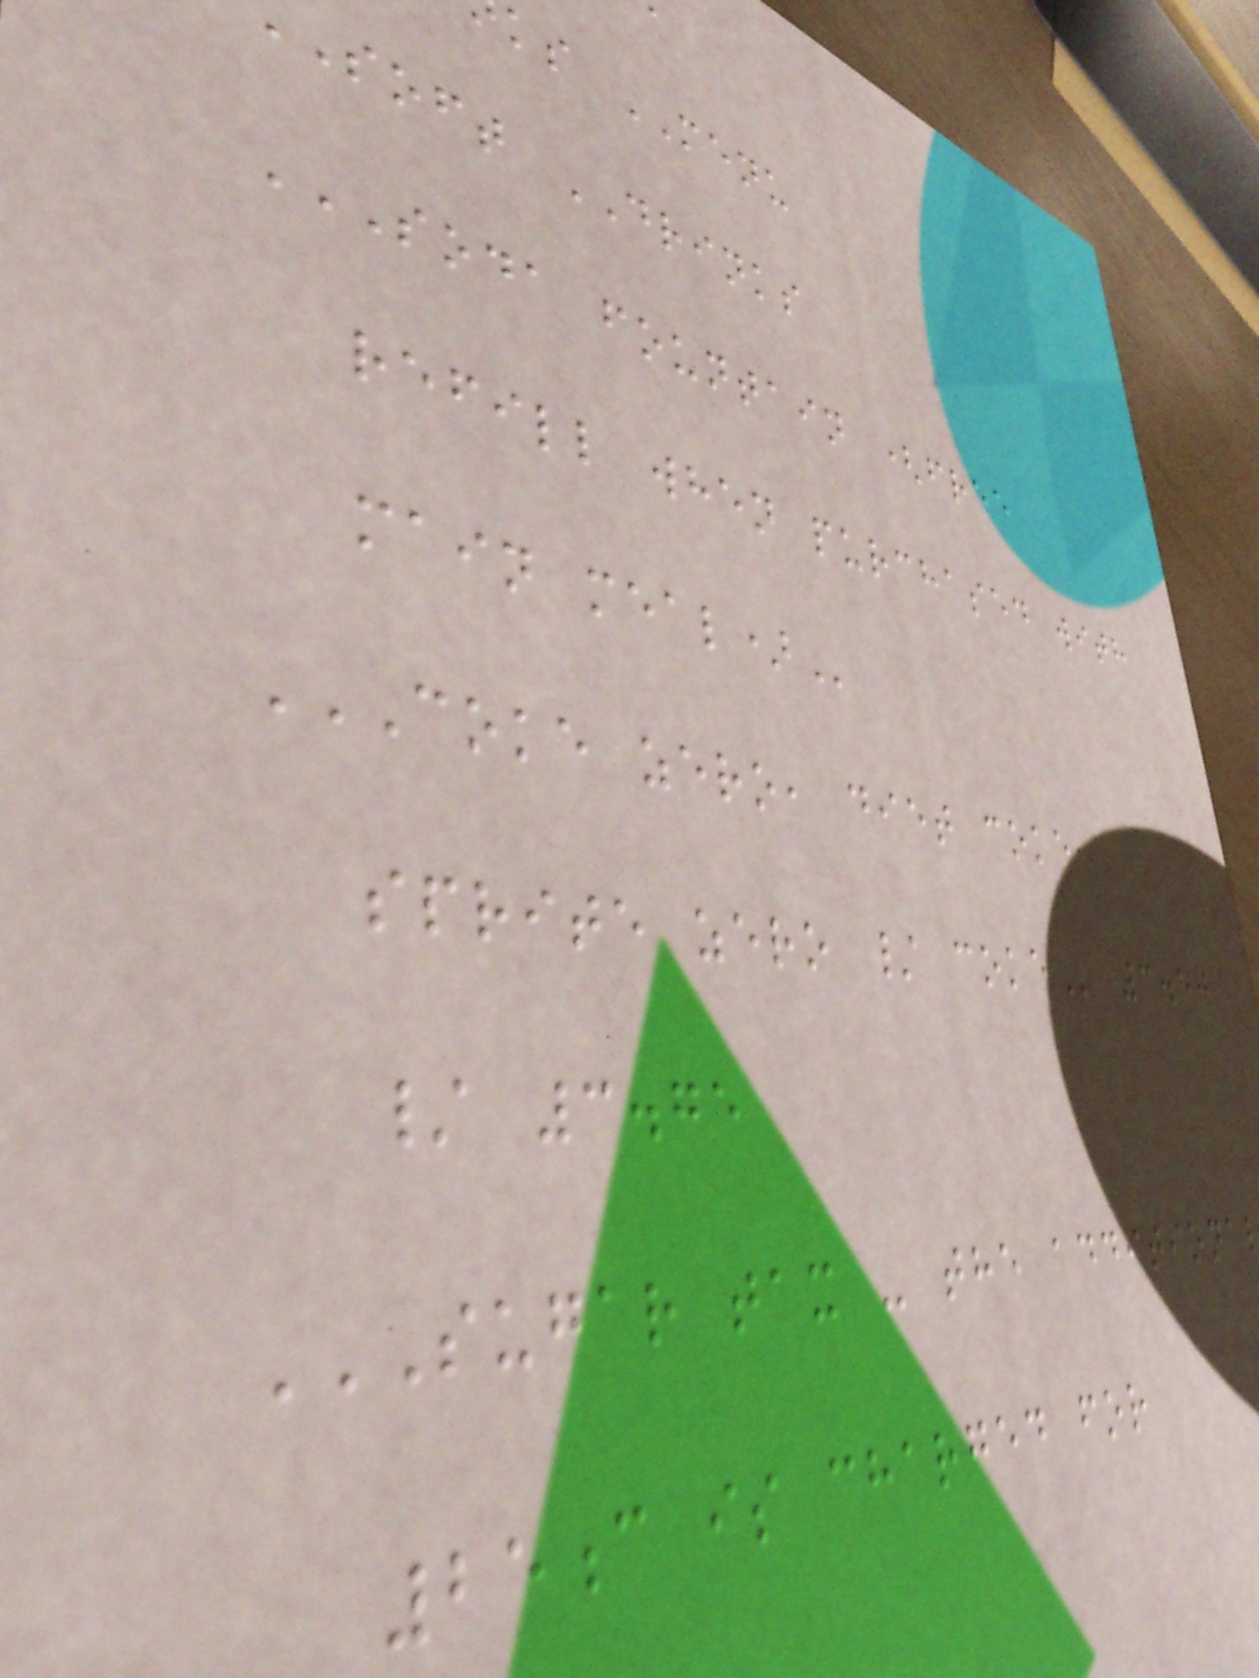ks MENU
soft DRINKS
SODA FOUNTAIN (FREE
refill when purchased with
main
COKE ZERO, DIET COKE,
sprite zero /
/ 3.75
25c is charged for
